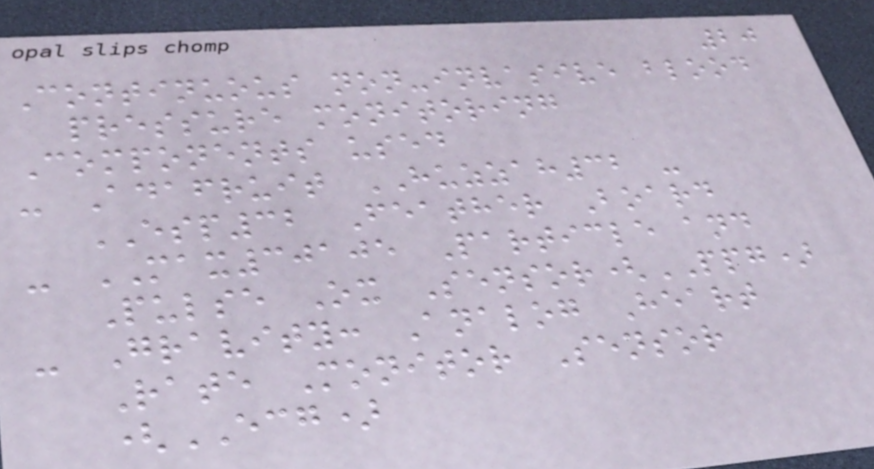20
Continuous non-invasive blood
pressure monitoring
Components used
- Adafruit HUZZAH32 -
ESP32 Feather Board
- MAX30105 Particle and
Pulse Ox Sensor(PPG)
- Gravity: Analog Heart
Rate Monitor Sensor
(ECG)
